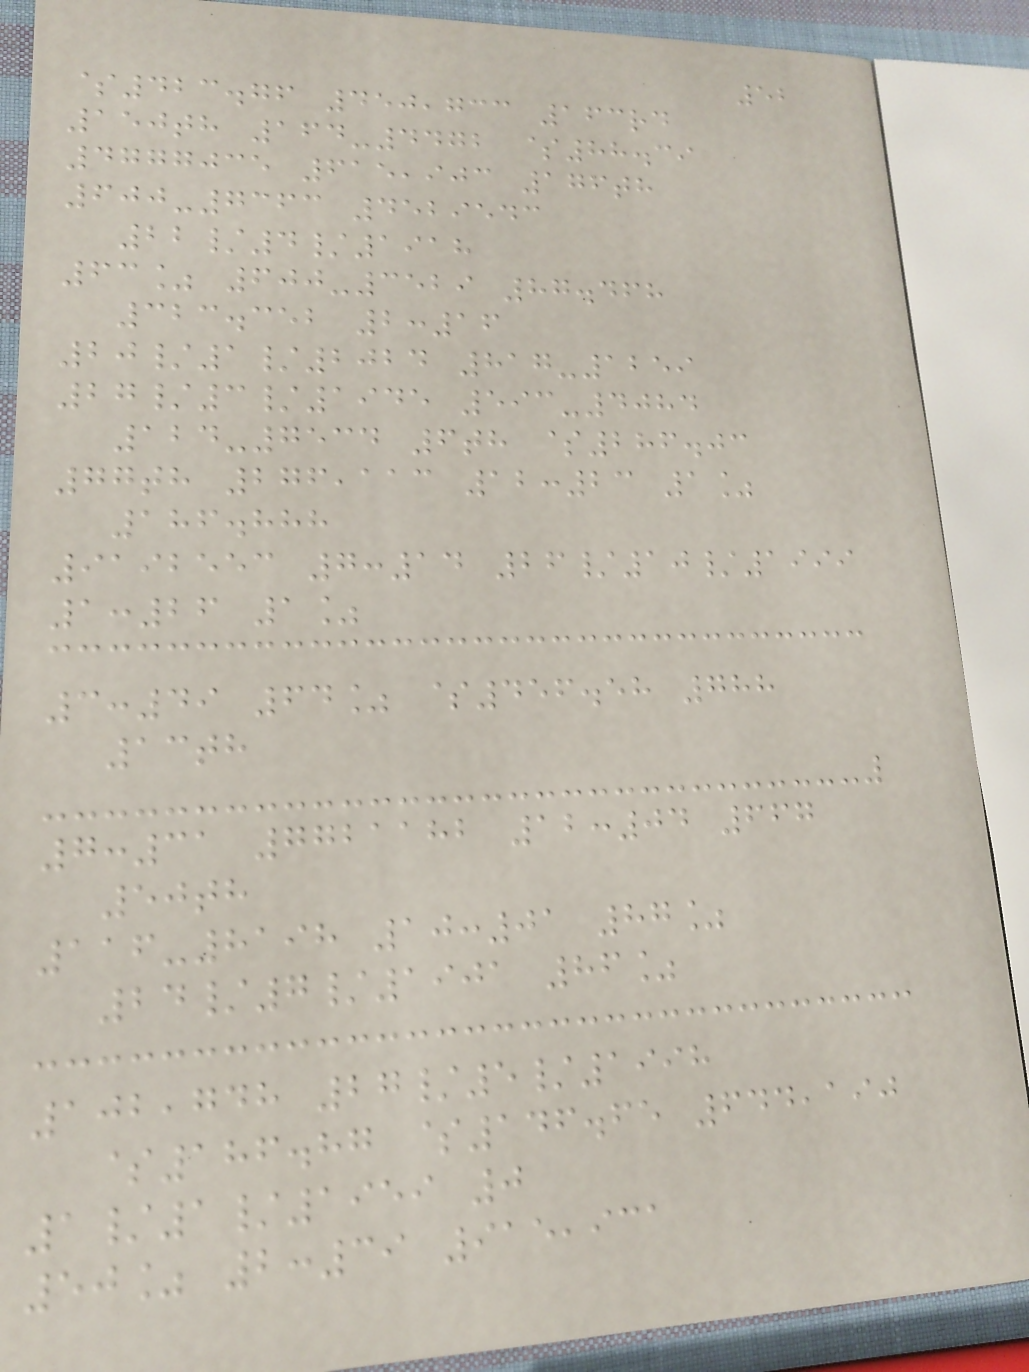52
$423.76 450,733 163rd
150th 164-4472 $88.39
4777035 615,903 176th
600-7363 4529543
22/4/1918
63% 600-3529 87.468
323.352 2:16
20/1/2024 817-1259
27/3/1945 593-4084
124-7534 6th $286.03
77th 276,113 12:23 1%
186.888
9192553 7:14 26/10/1999
1:26 1%
3:49 64% $456.58 788
13th
7:31 7721182 12:04 667
50th
116-8198 10:01 87%
24/7/1901 86%
102,748 27/5/1998
$186.87 $146.65 644,190
1/1/1959 0
50% 2:39 915,931
